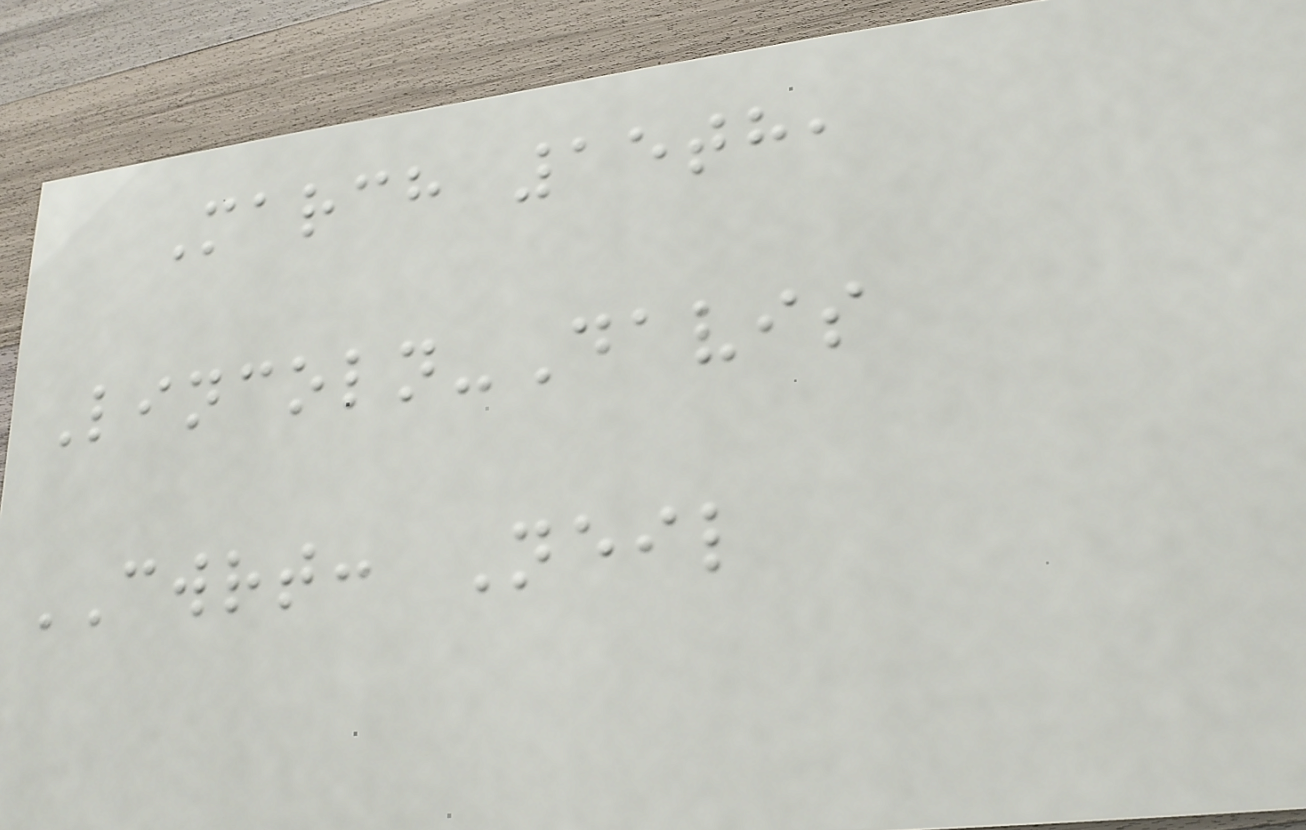March 15th,
Lincoln-Davis
CWRT: Neil
